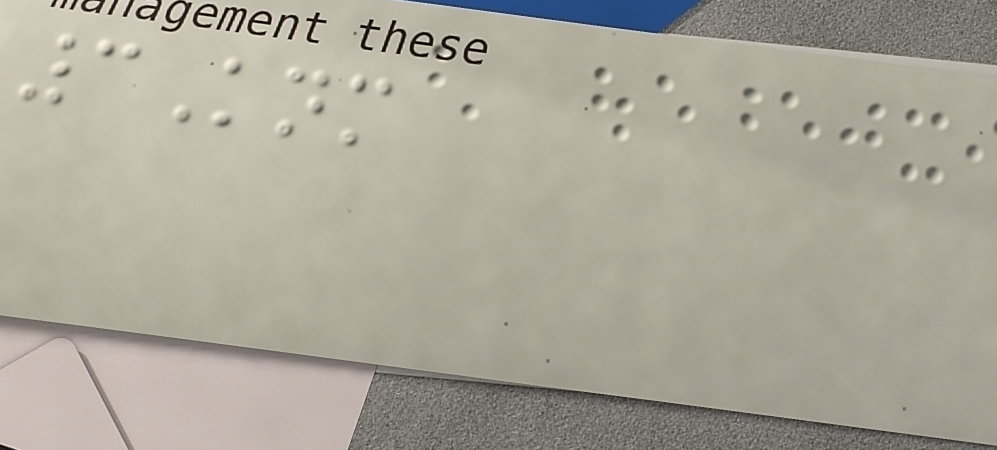3Knm
